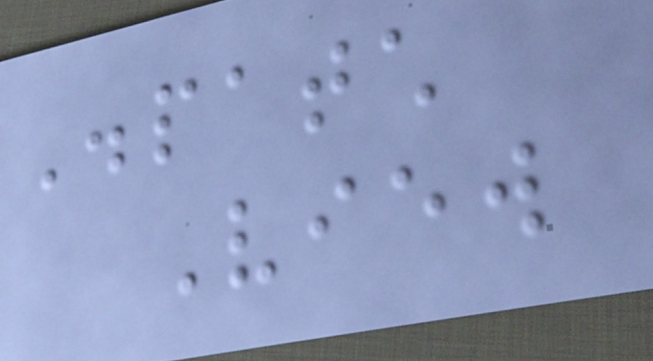Dispatch
View
